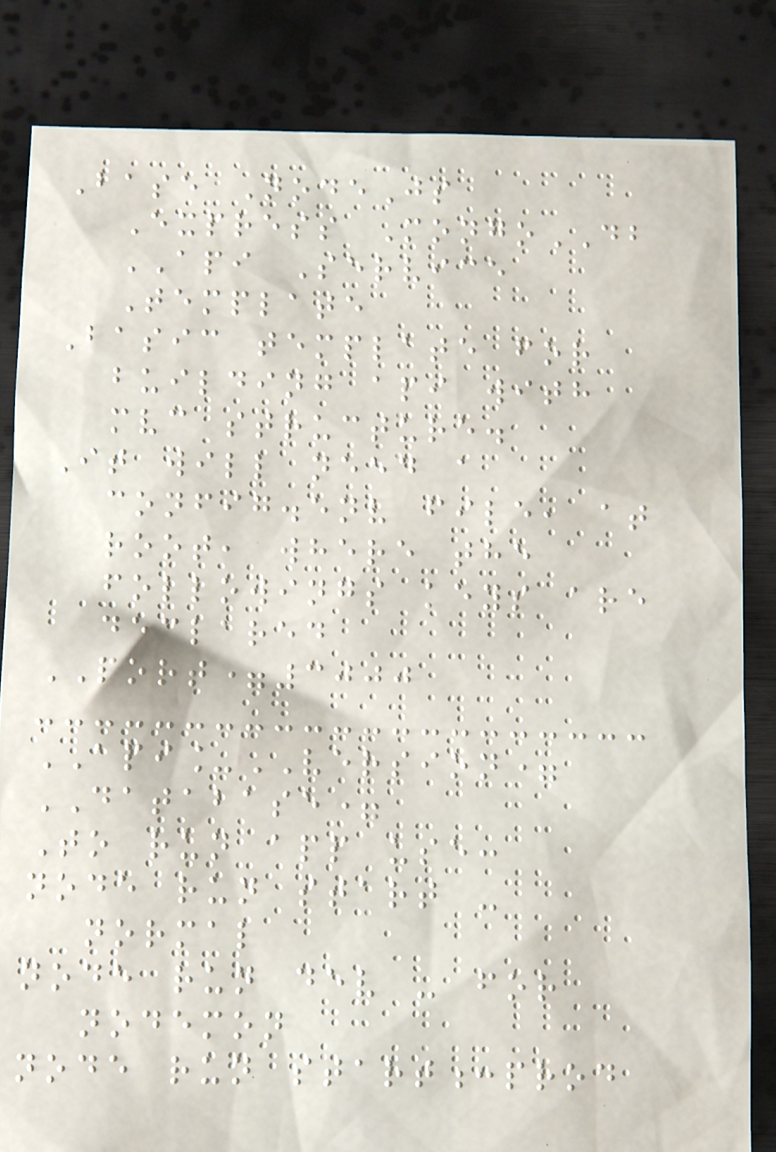Base NodeJs
Express MongoDB
API Service
Template
Basic template for
building api with
mvc structure.
It will need a
config.env file, at
root, where the
followings keys are
declared
PORT=3000
API_VERSION=
DATABASE=
To run app use:
node run start -
normal
node run dev - for
nodemon
node run start:prod
